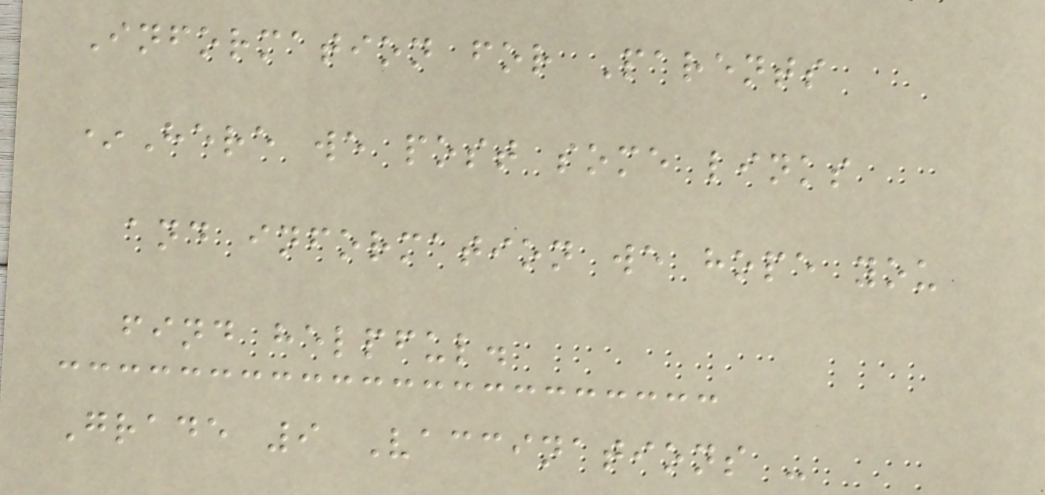Information for Parents
*Here we post some links
and information we hope you
find helpful.
Grade 9 Vaccinations -
